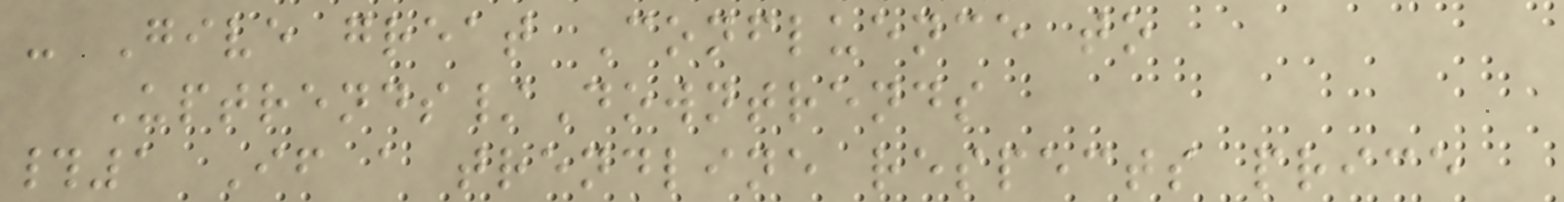- Give great Confluence to
Uptrends/Downtrends
#1 If a trendline respects price
